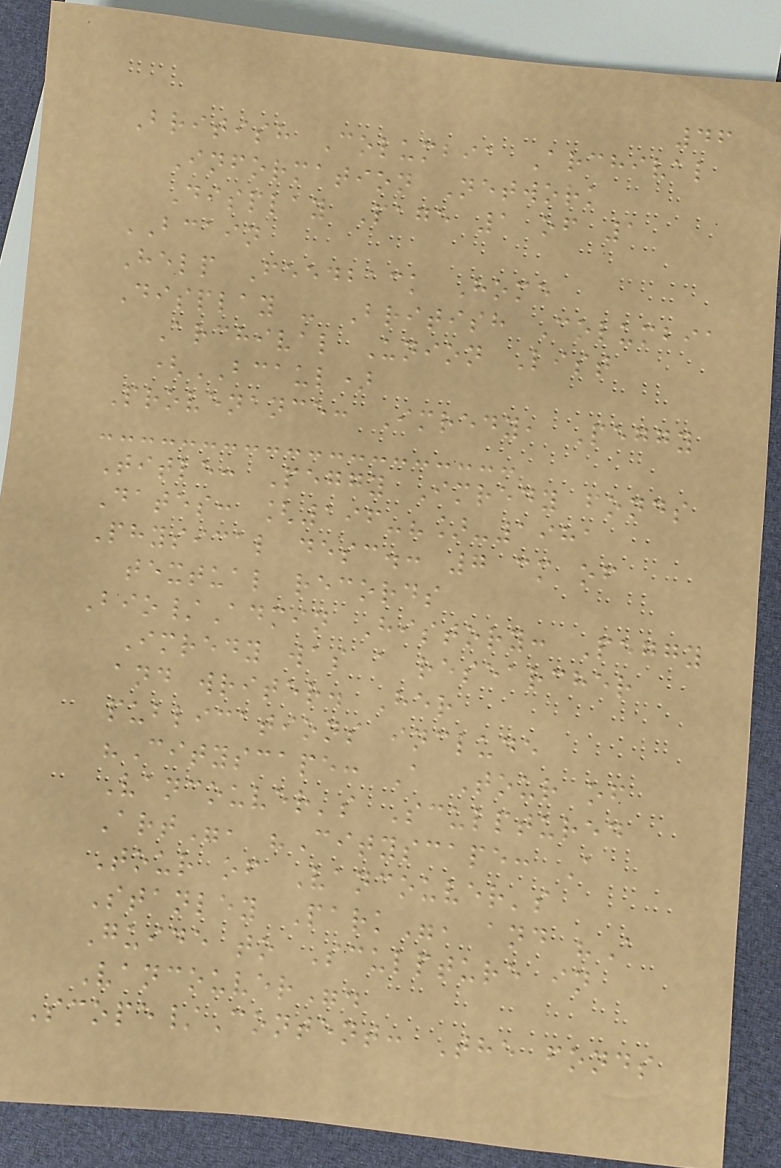46
British Columbia Archival
Information Network
Display Page 1 of 1
BCAIN
Help Feedback Home
Display - British Columbia
Archival Union List
(BCAUL)
Provenance: Imredy, Peggy
Title: Peggy Imredy fonds
Dates: [196-?]-1981
Physical desc.: 7 cm of
textual records
Bio/Admin History: Peggy
Imredy was a researcher
and writer. Her
publications include
"Cityscape: A Tour of
Vancouver's Sculptured
Art", "Cityscape: A
Tour of Vancouver's
Stanley Park", and "A
Guide to Sculpture in
Vancouver".
Scope/Content: The fonds
